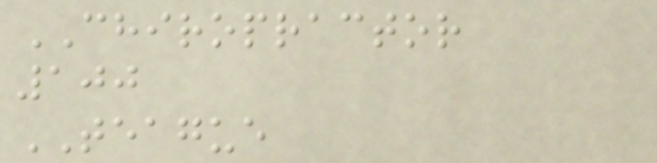CHIROPRACTOR
100
TEAGUE
